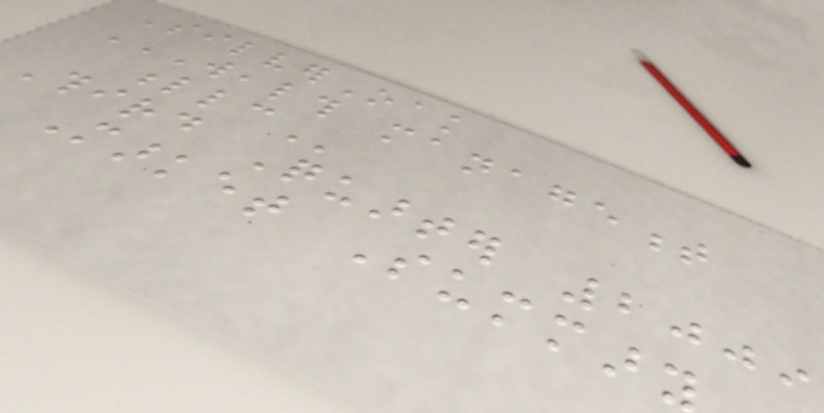SilverOak
WEALTH MANAGEMENT
LLC
Third Quarter 2009
Market Summary
